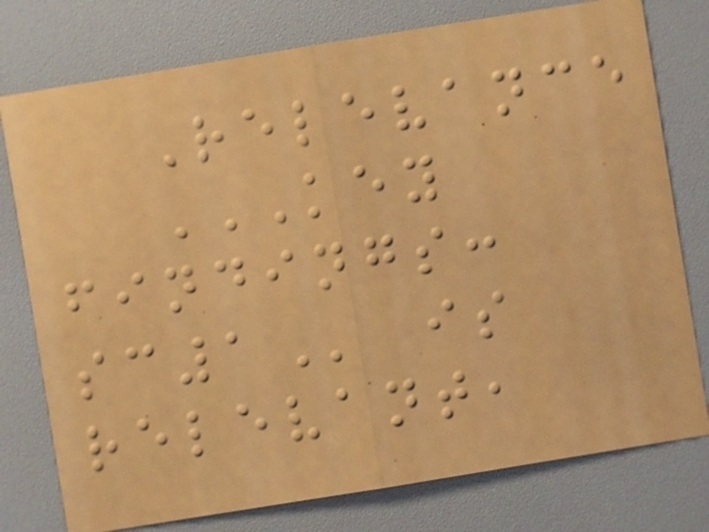Relevance
KEY
FINDINGS:
SC1 is
relevant,
